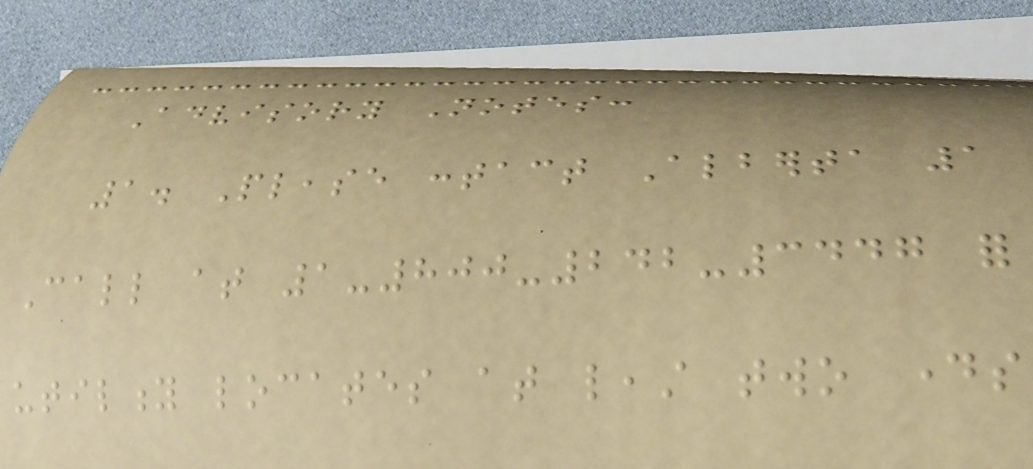Advisory Notes:
1. Please contact Alberta 1
Call at 1-800-242-3447 for
utility locates at least two days
